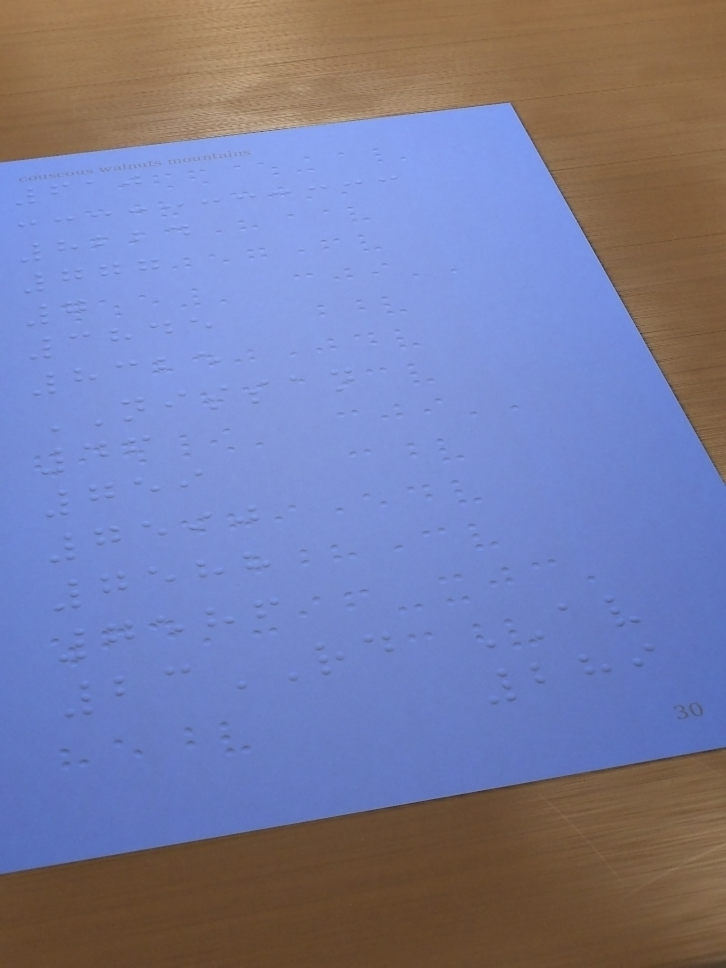610
8224
777
7
3845
8325
NISSAN
46
759
7590
7588
7586
23RD AV
289
